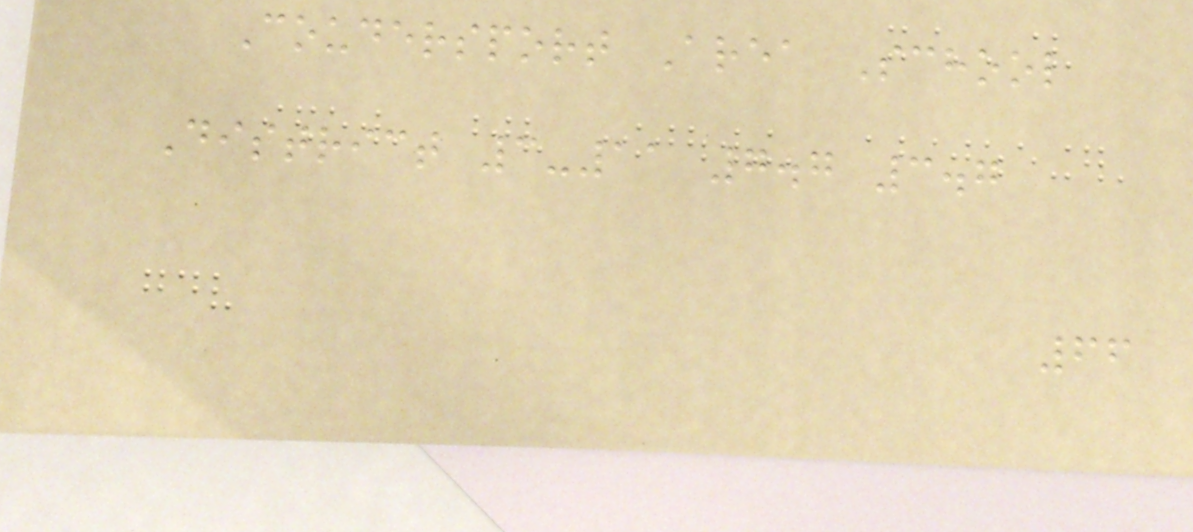Coudersport Area School
District 3-11 7.7 3.7
66
